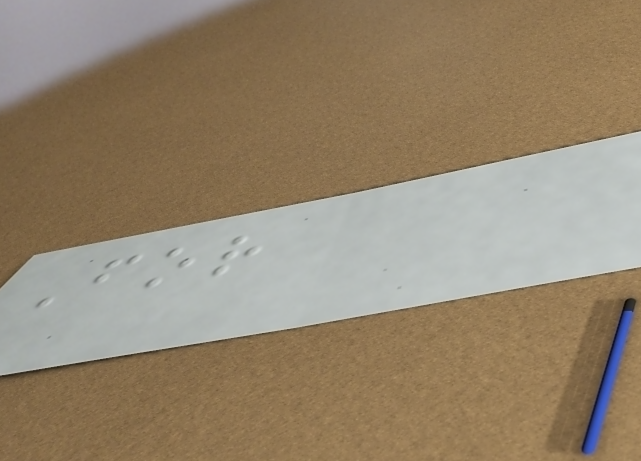For
